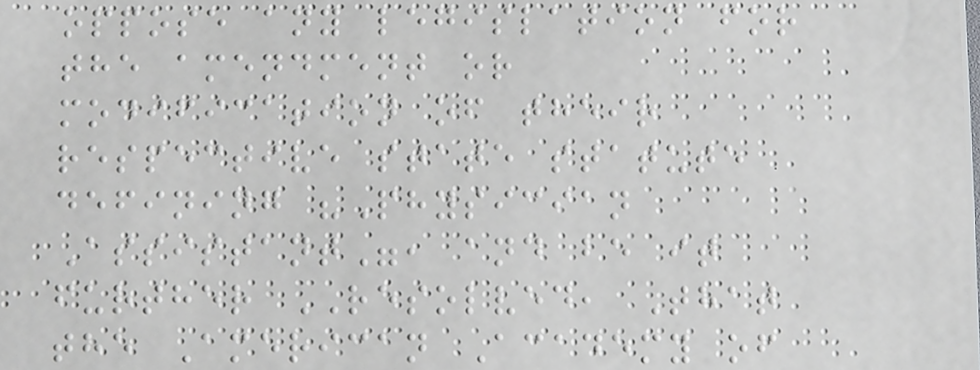oppose any legislation for
the amendment or
modification of their
respective state statute
defining "Physician
Assistant", and be it
further RESOLVED, That
the American Academy of
